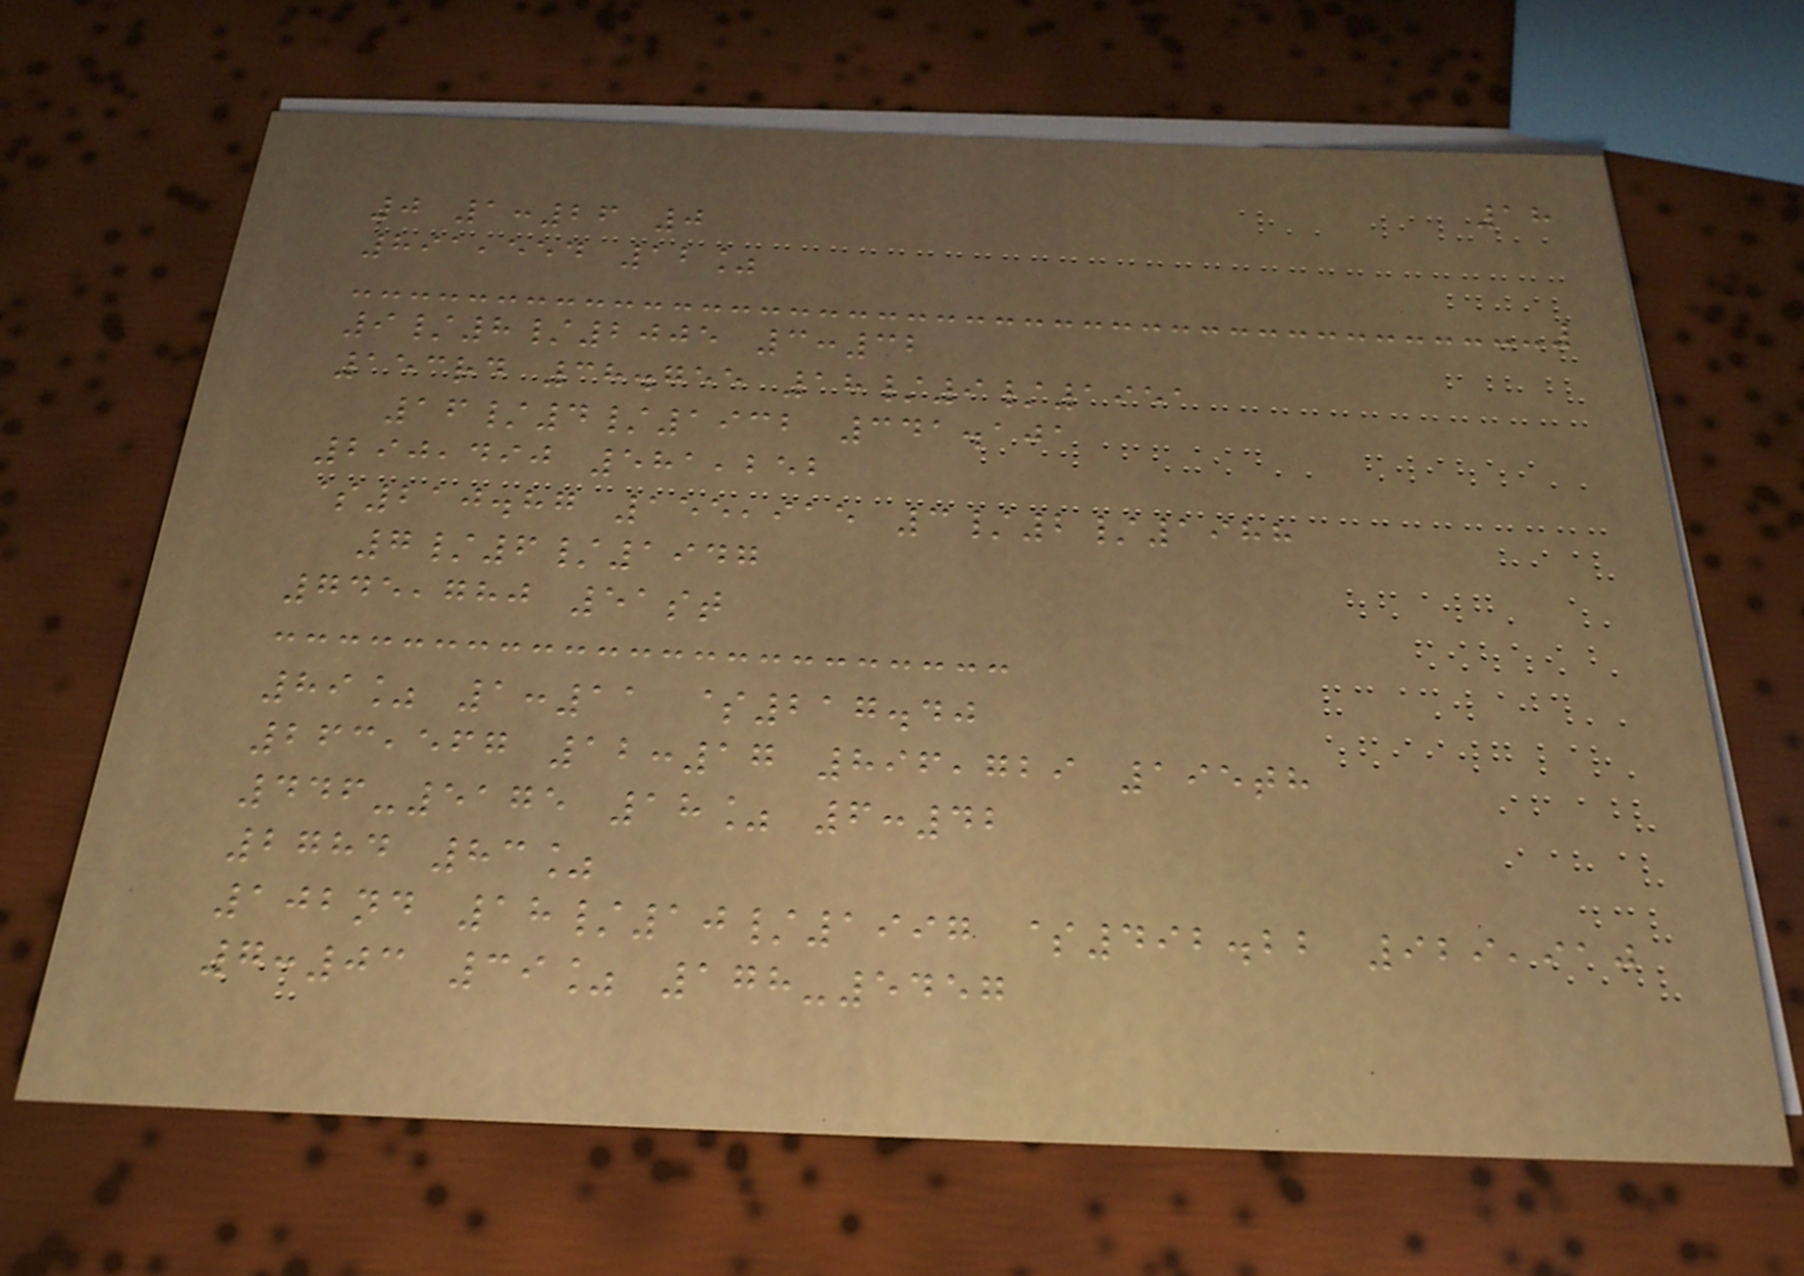18
0 1:26 0
891,554 12%
9/8/2005 3:32
153rd 38.755 18/9/1951
16/4/1932 341.101
290,490 581,252
$210.87 155,915 3/2/1988
7/6/1947
745,780 51st
89% 1:11 $217.40
263,567 12:17 896,729 195th
446-5175 18% 6:42
2784 83%
102nd 18/10/1997 $492.22 929,910
7:03 39% 178-5457
